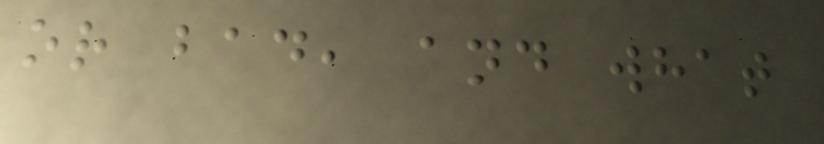or bad, and what
